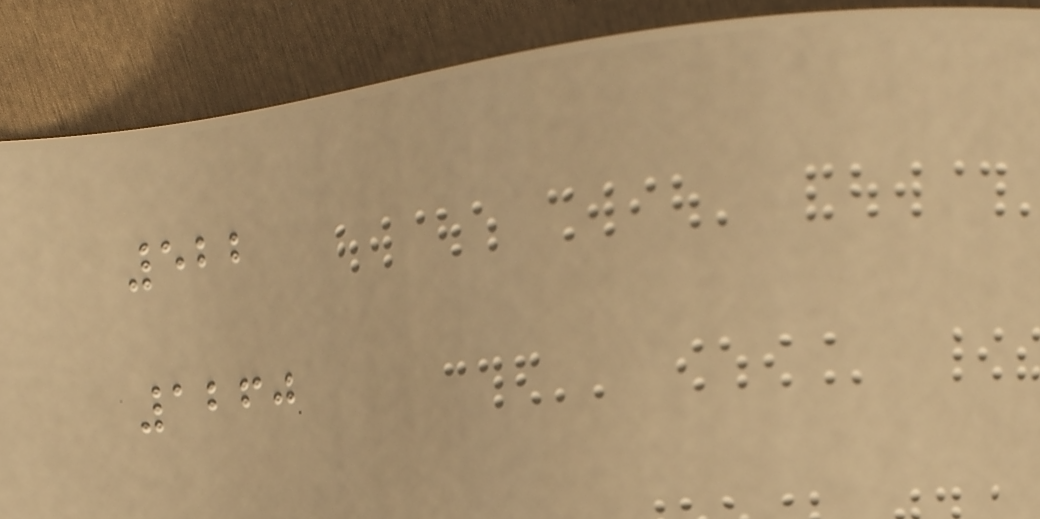522
1260
